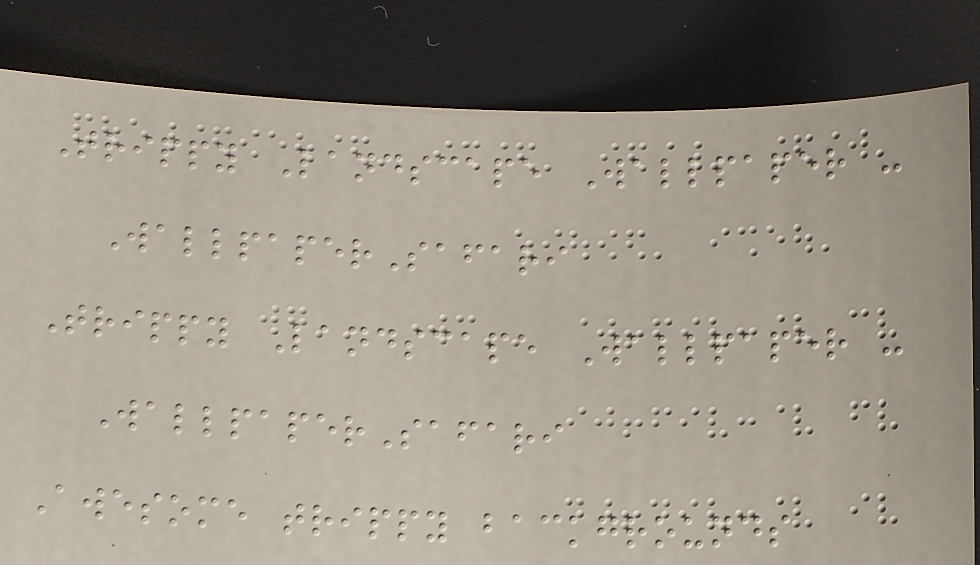Trippy Landscape Wallpaper -
WallpaperSafari
Trippy Landscape Wallpaper -
WallpaperSafari
Awesome trippy backgrounds
